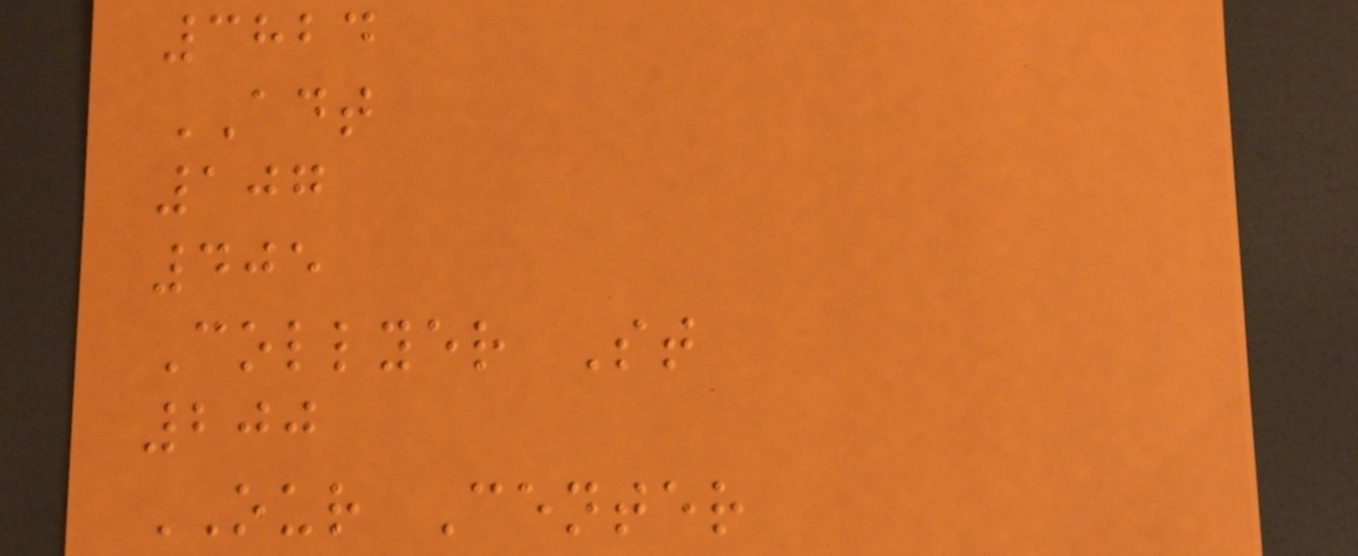3824
ADT
107
405
Collyer St
200
OUR Center
